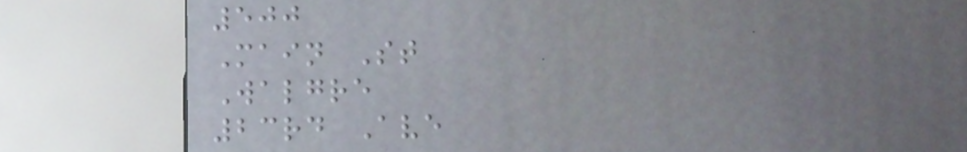500
Main St
Walgre
23rd Ave
